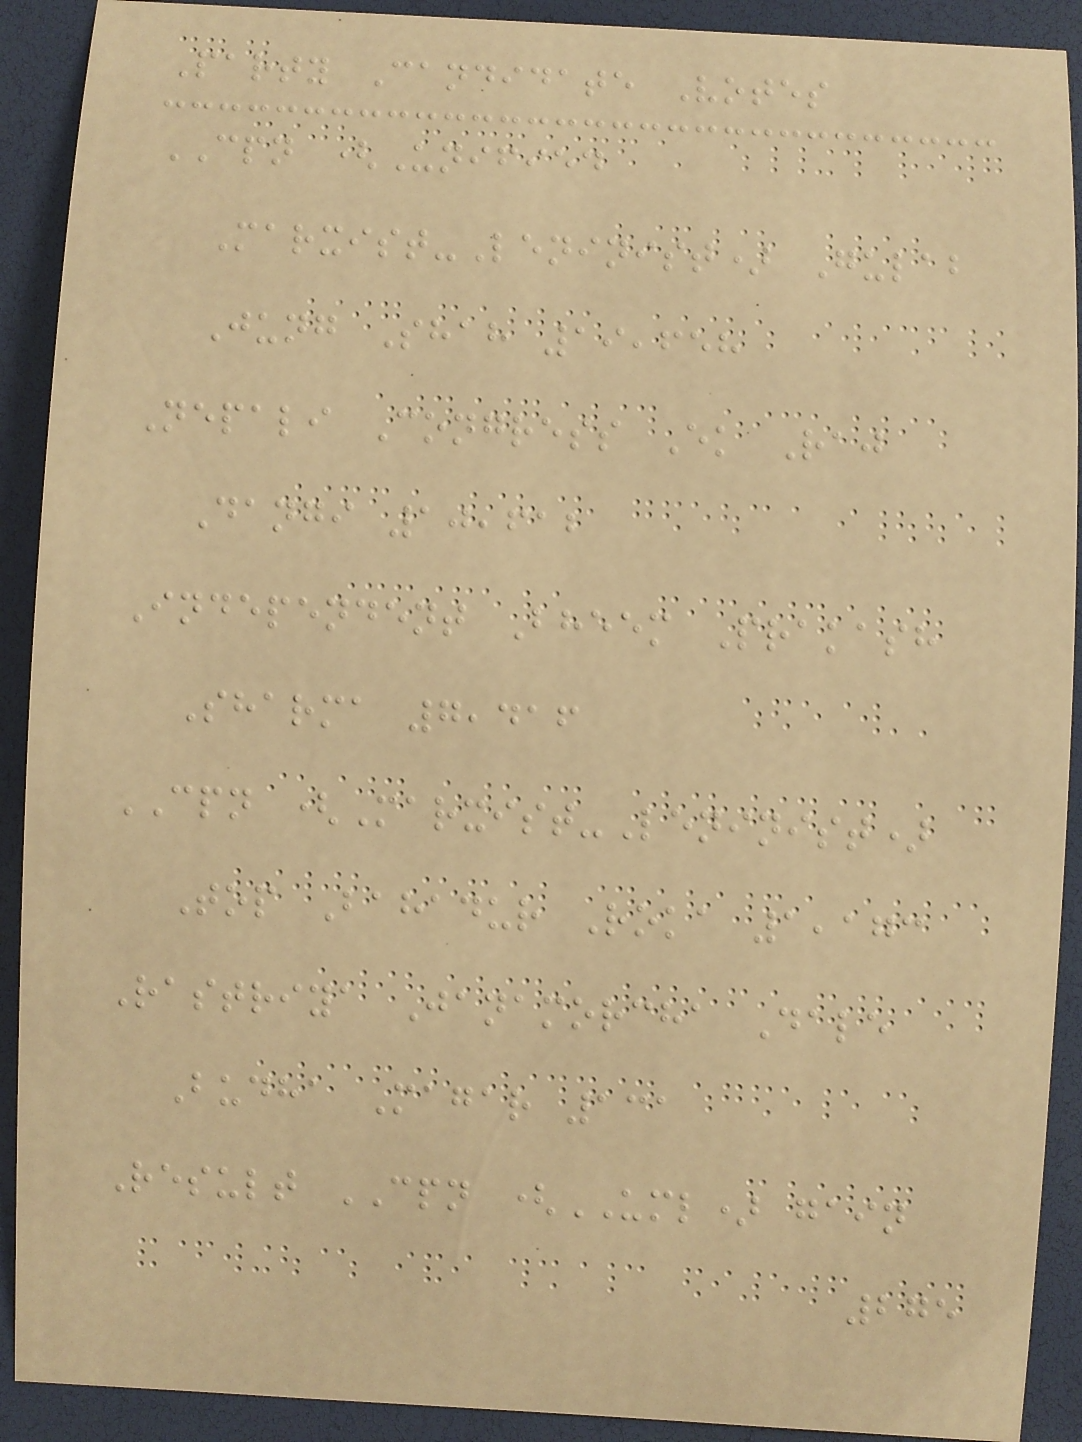Party Candidate Votes
CPN (Unified
Marxist-Leninist) Gulab
Jung Shah 19,658
Nepali Congress Ek Raj
Dangi 10,612
Independent Bheem Prakash
Sharma 7,416
CPN (Marxist-Leninist)
Top Bahadur Roka 1,173
Rastriya Janamorcha Dale
Budha Magar 131
Result CPN (UML) gain
275
